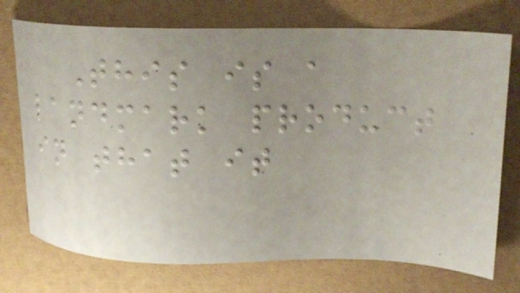This is a
landmark product
in that it
